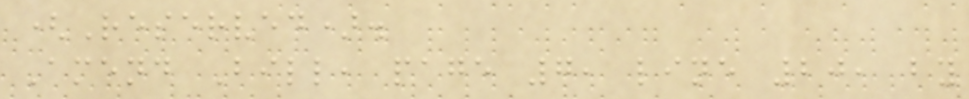(Reserved).
Amend Bill, page 7, line 20, by
